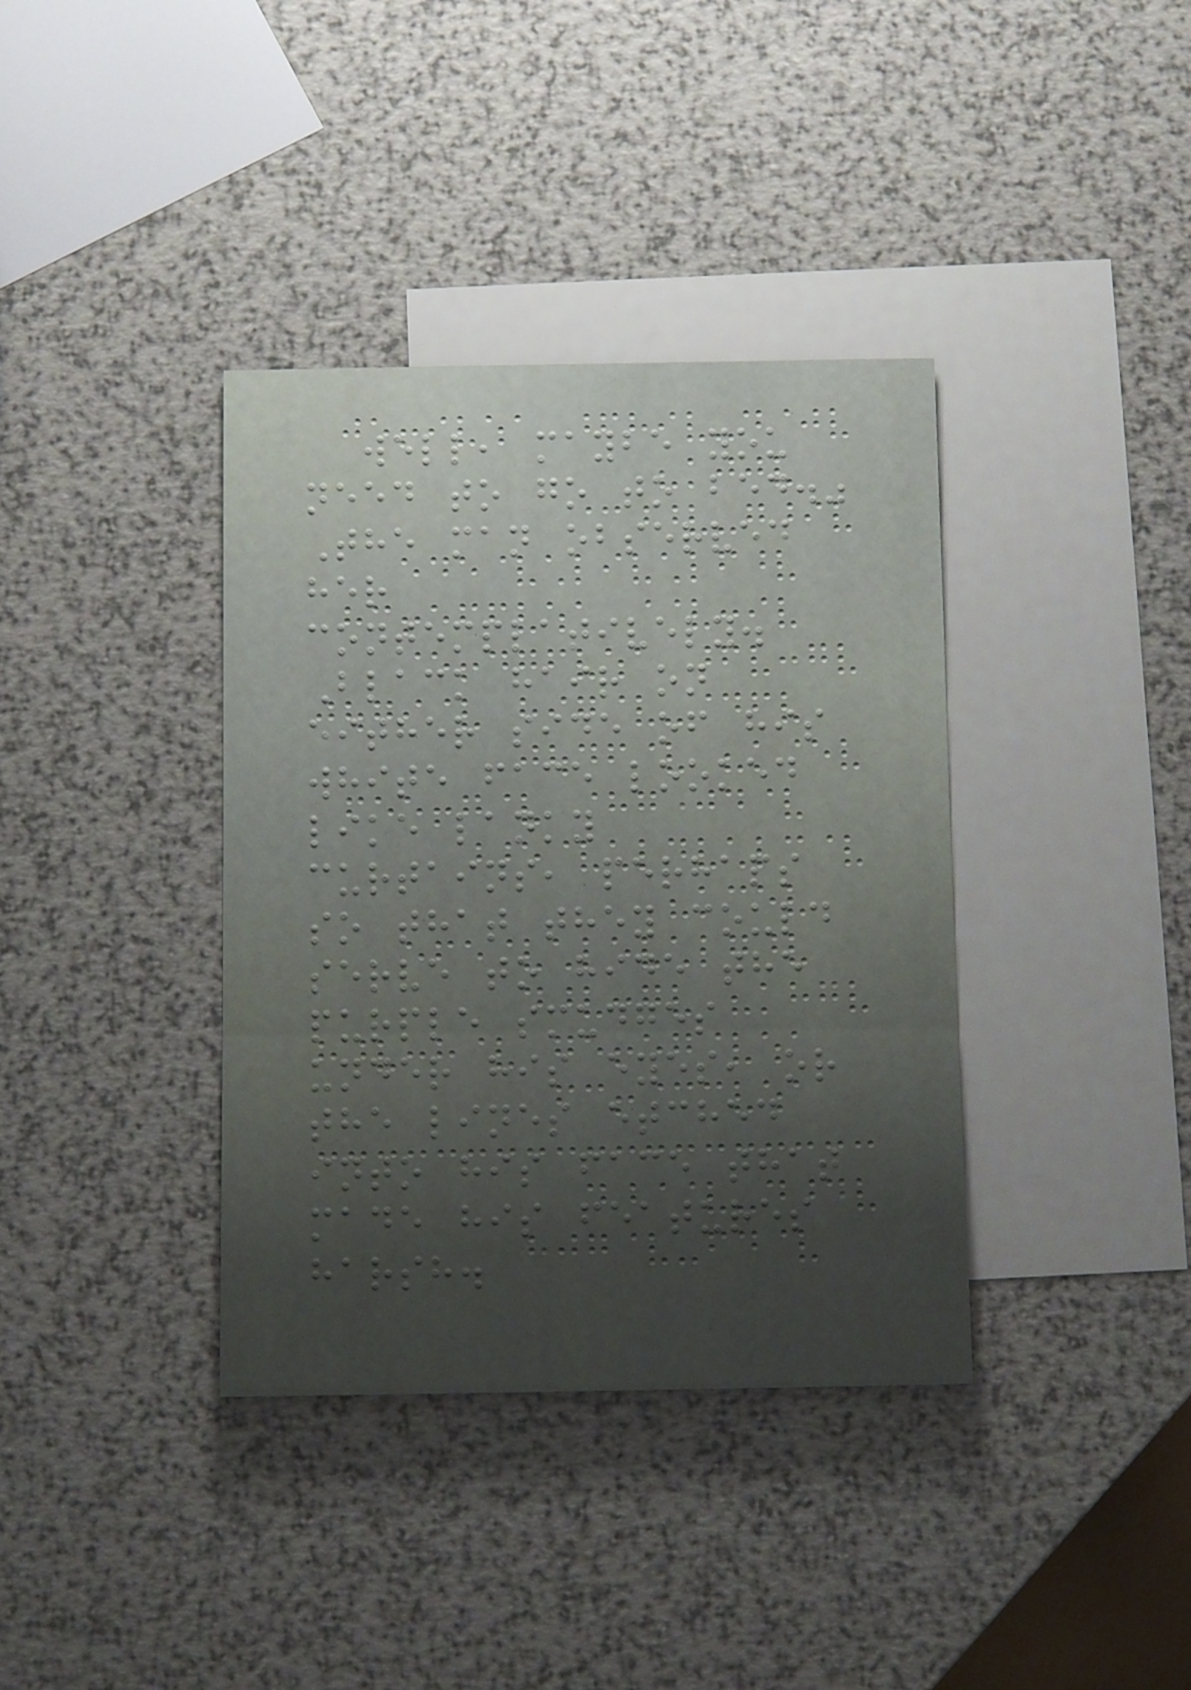well, maybe you
need to go to bed."
The man observed
her
contemplatively.
Black hair on
either side of his
white face looked
like lanky
curtains, perhaps
so that they could
serve to hide the
purple smudges
under his eyes, or
the lines etched
into his face that
made his features
harsh.
